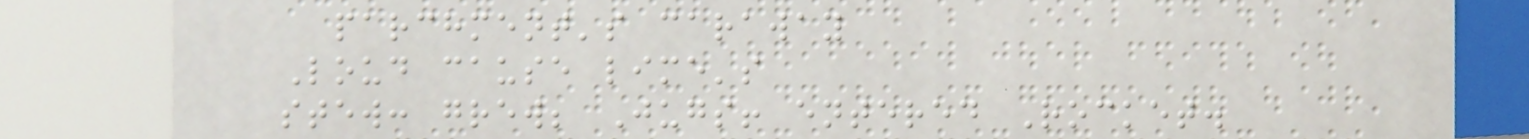parchment's caraway
Loud cause lime's
stew: grew; Jugs! entered Rocket.
